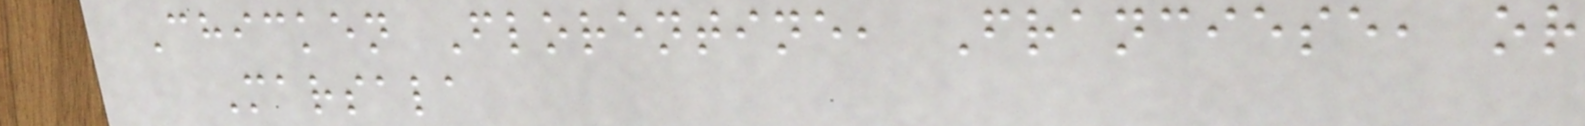Chicken Florentine, Franciese, or
Marsala
